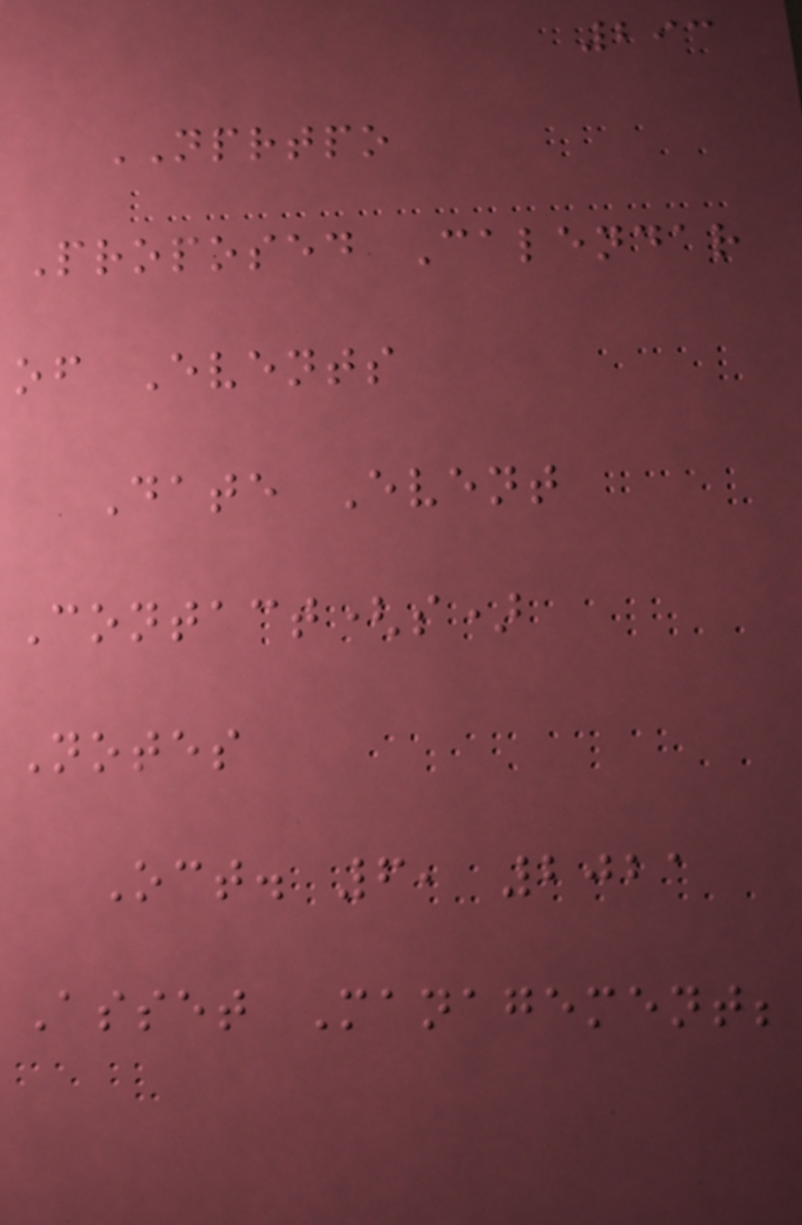293
NPRTPO
Proposed Calendar
of Events
Date Event
Contact(s)
Notes
Oct. 6, 2021
Asset Management;
